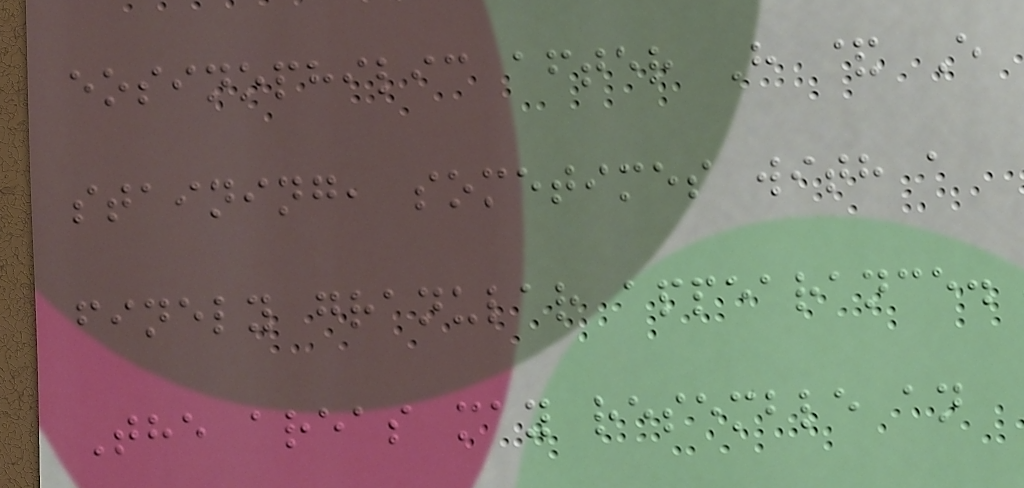eosinophilic after H & E
staining, sometimes with a
finely granular appearance.
The areas may resemble an
